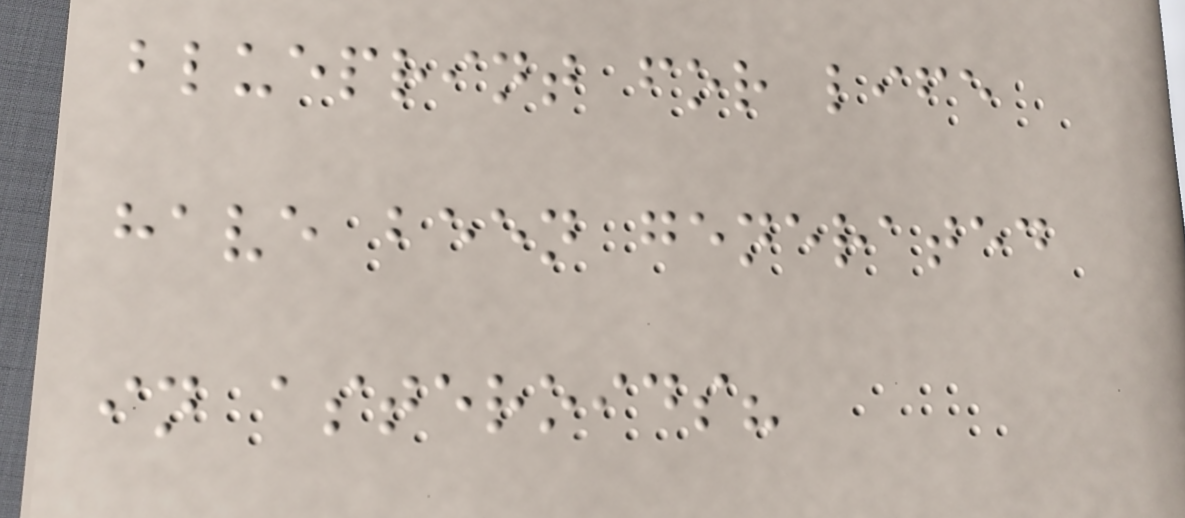blueprint for life
have been generated
in asteroids?
